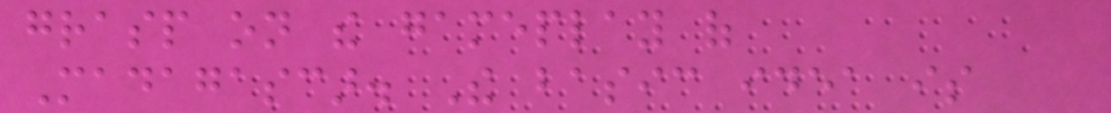grasp on the gameplay of
Madagascar. The basic idea is
